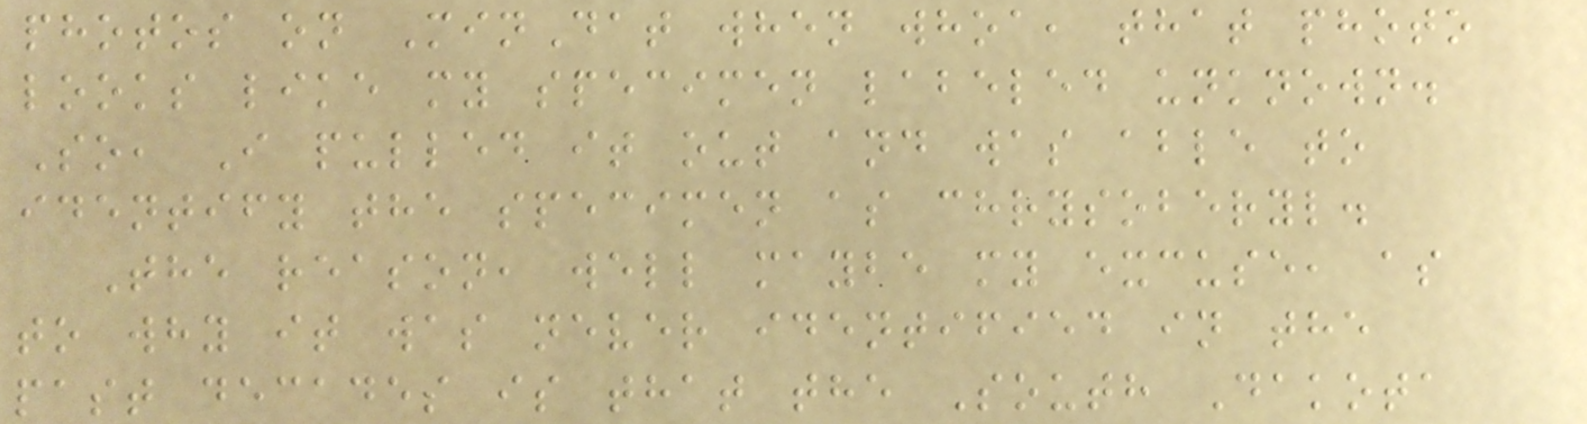photos on MinDat when whoa, that photo
looks like my specimen labeled unknown.
So, I pulled it out and was able to
identify the specimen as chrysoberyl.
The reason, well maybe my excuse, as
to why it was never identified in the
past decades is that the South Dakota
